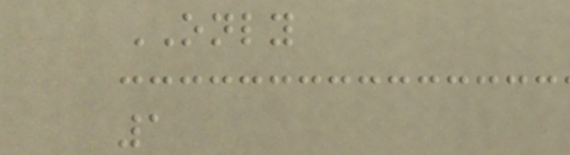ONLY
1
